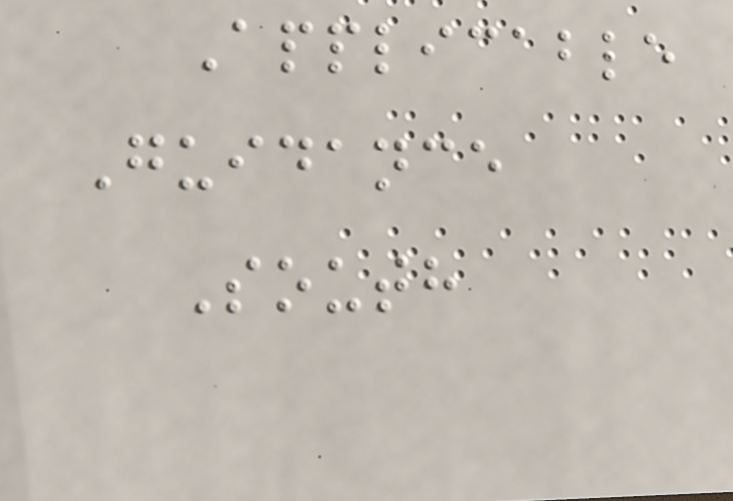Applicable
Guidance
South
